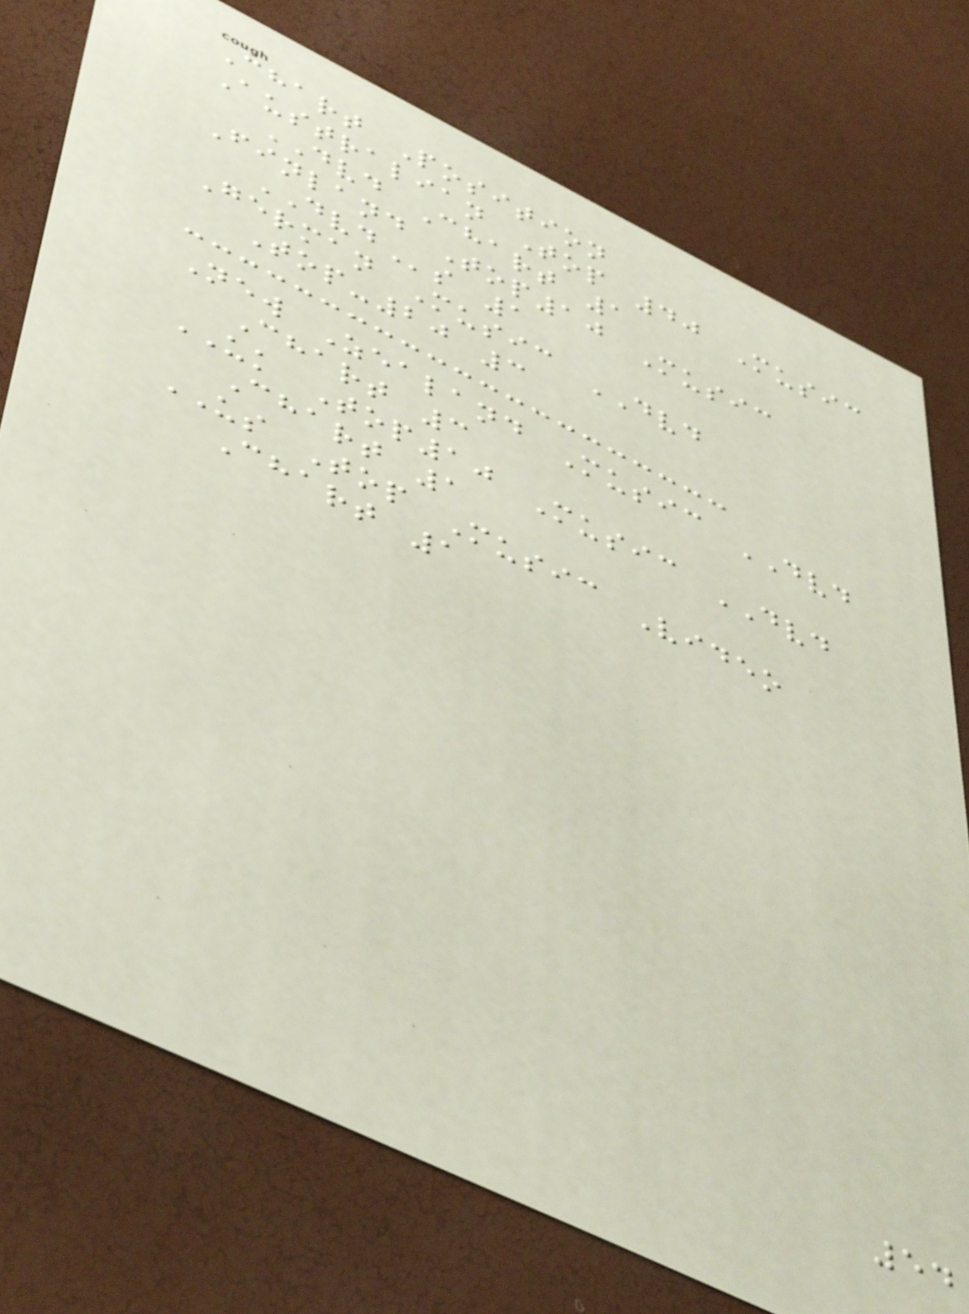Chart Position
Australian Top 40 Music
DVD Chart 1
Finland Top10 Music
DVDs 1
German Music DVD
Top-20 3
New Zealand Music DVD
Chart 3
UK Top10 Music DVD
Chart 1
US Top Music Video
Chart 1
54
